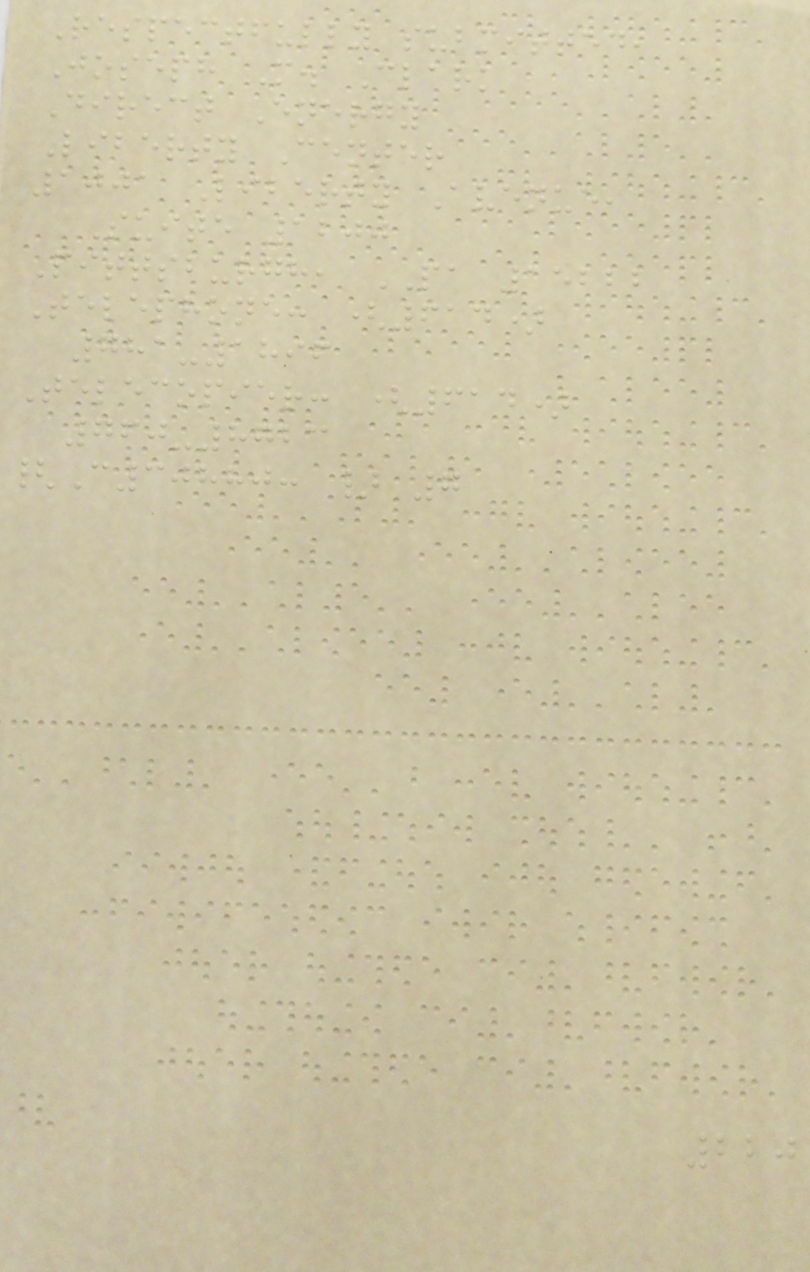Respectfully submitted,
Joseph M. Clark
Direct Energy
Liberty Center
1001 Liberty Avenue,
Suite 1200
Pittsburgh, PA 15222
Telephone: (614)
781-1896
Telecopier: (614)
760-8723
{C30880: } 7
220
